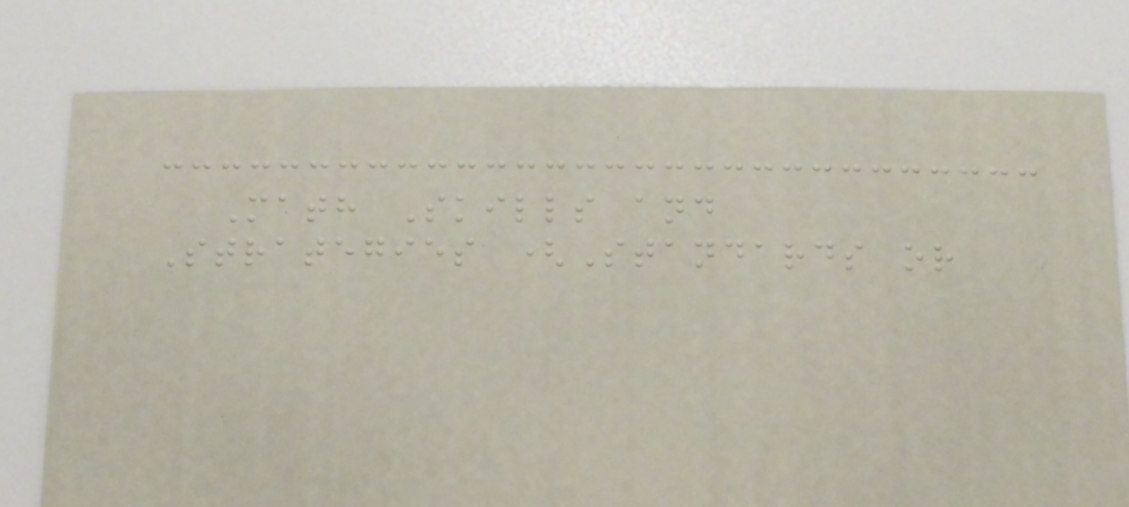Math Skills and
Strategies (Standards or
